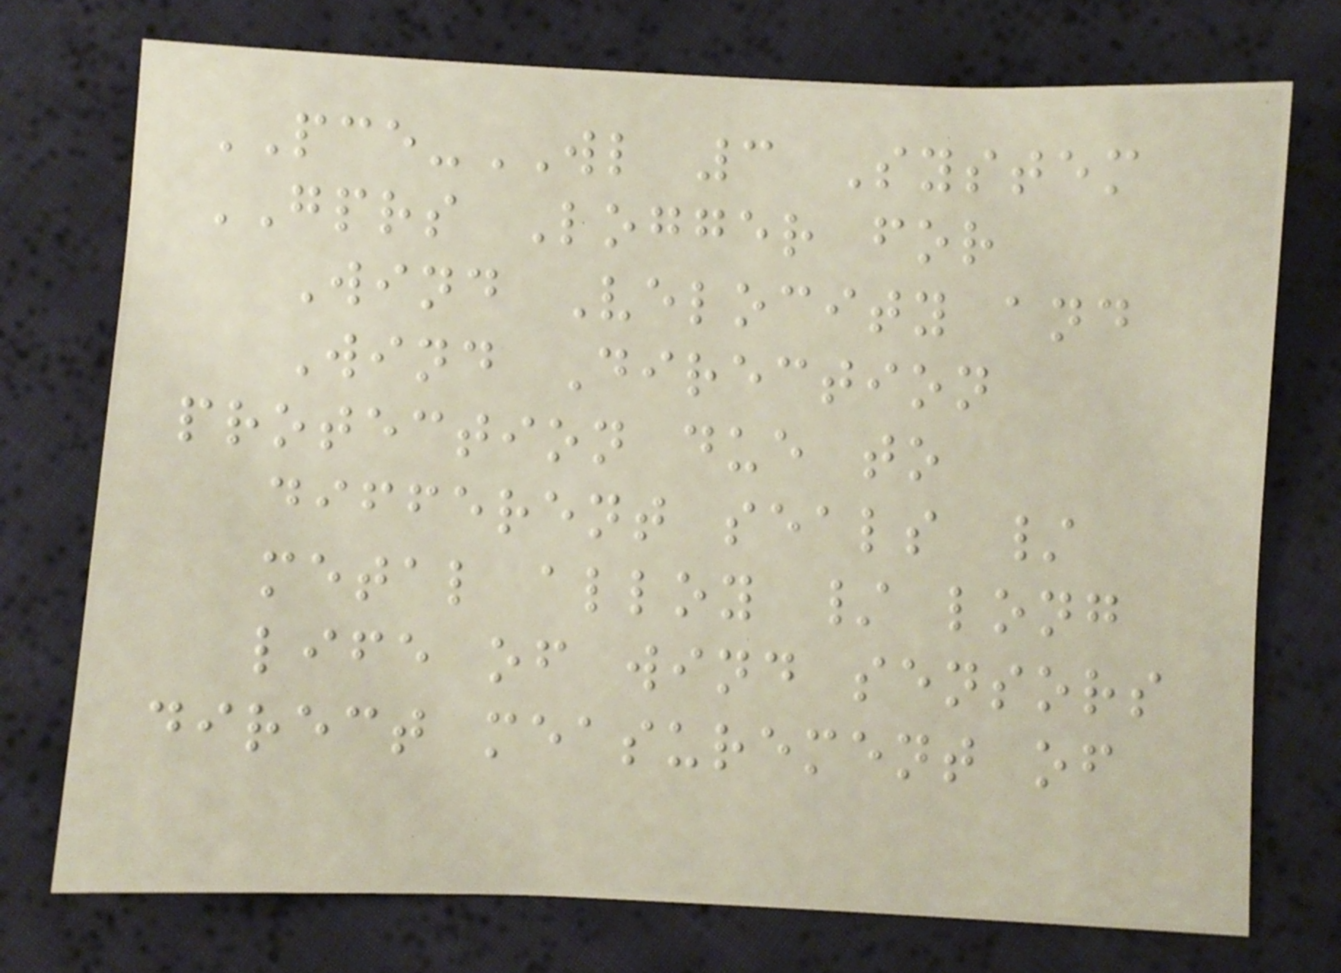PCE-WL 3 System
GPRS Logger for
Wind Velocity and
Wind Direction
protection due to
different seals /
metal alloy / long
life of wind sensors
direct measurement of
